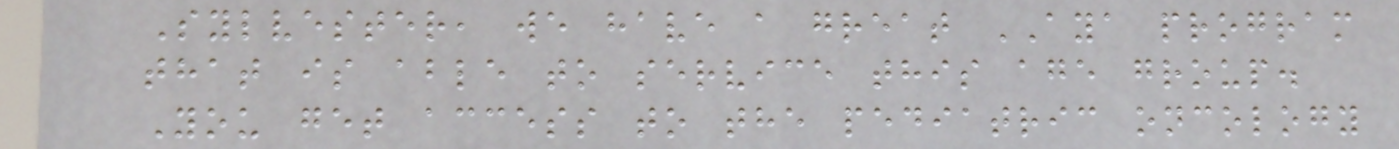Sylvester, we have a great AYA program
that is able to service this age group.
You get access to the pediatric oncology
